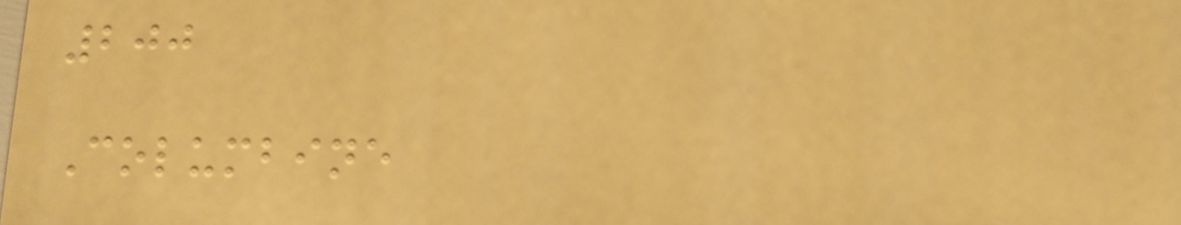200
Columbine
